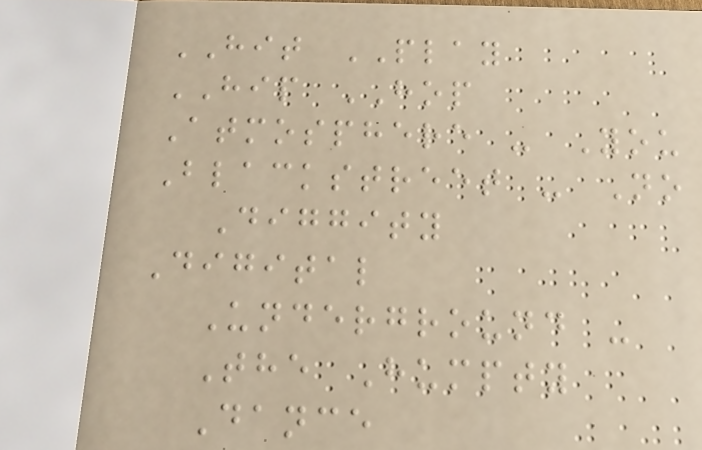HIT PLAY
HIP HOP
Atmosphere - You
Blackstreet - No
Diggity
Digital
Underground -
The Humpty
Dance
